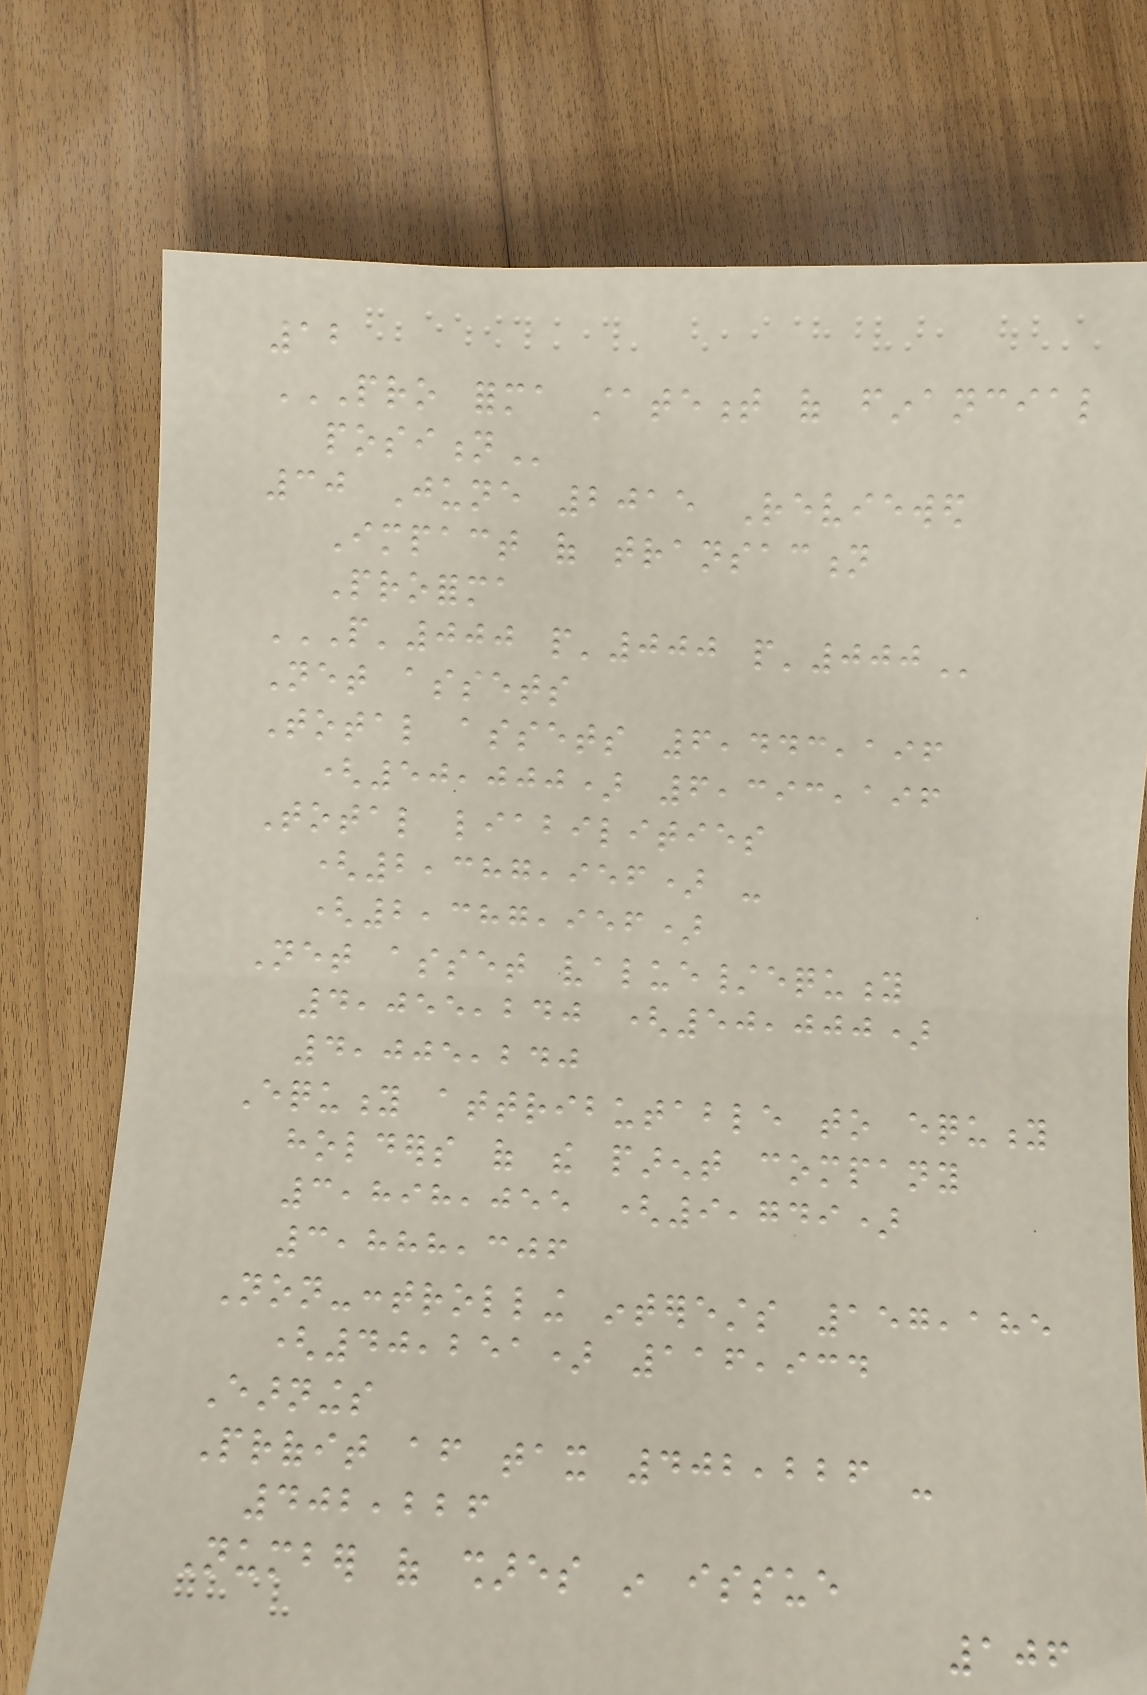12
PRO FORMA STATEMENT OF FINANCIAL
POSITION
30 June 2015 Reviewed
Impact of transaction
Proforma
P'000 P'000 P'000
Net assets
Total assets 6,443,196
(50,000) 6,393,196
Total liabilities
(2,387,956) -
(2,387,956)
Net asset value/equity
4,055,240 (50,000)
4,005,240
Equity attributable to equity
holders of the parent company
3,898,055 (9,749)
3,888,306
Non-controlling interests 157,185
(40,251) 116,934
Earnings
Profit after tax 402,226 -
402,226
Number of shares in issue
106
